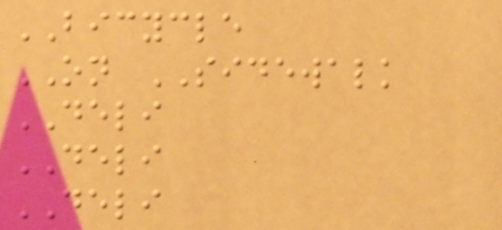BICYCLE
ON SIDEWALK
DELI
DELI
DELI
